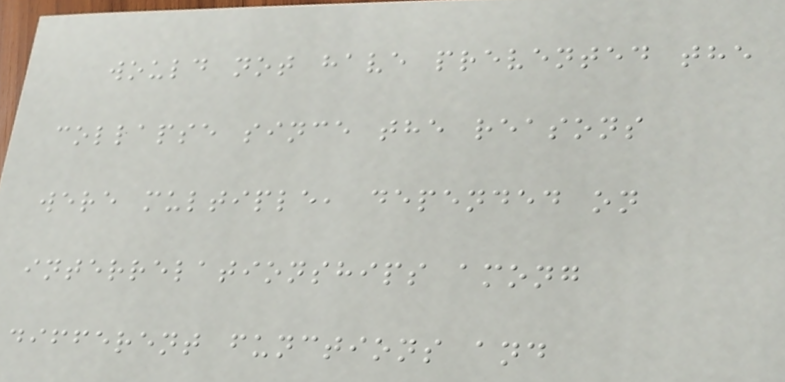would not have prevented the
collapse since the reasons
were multiple, depended on
interrelationships among
different functions and
